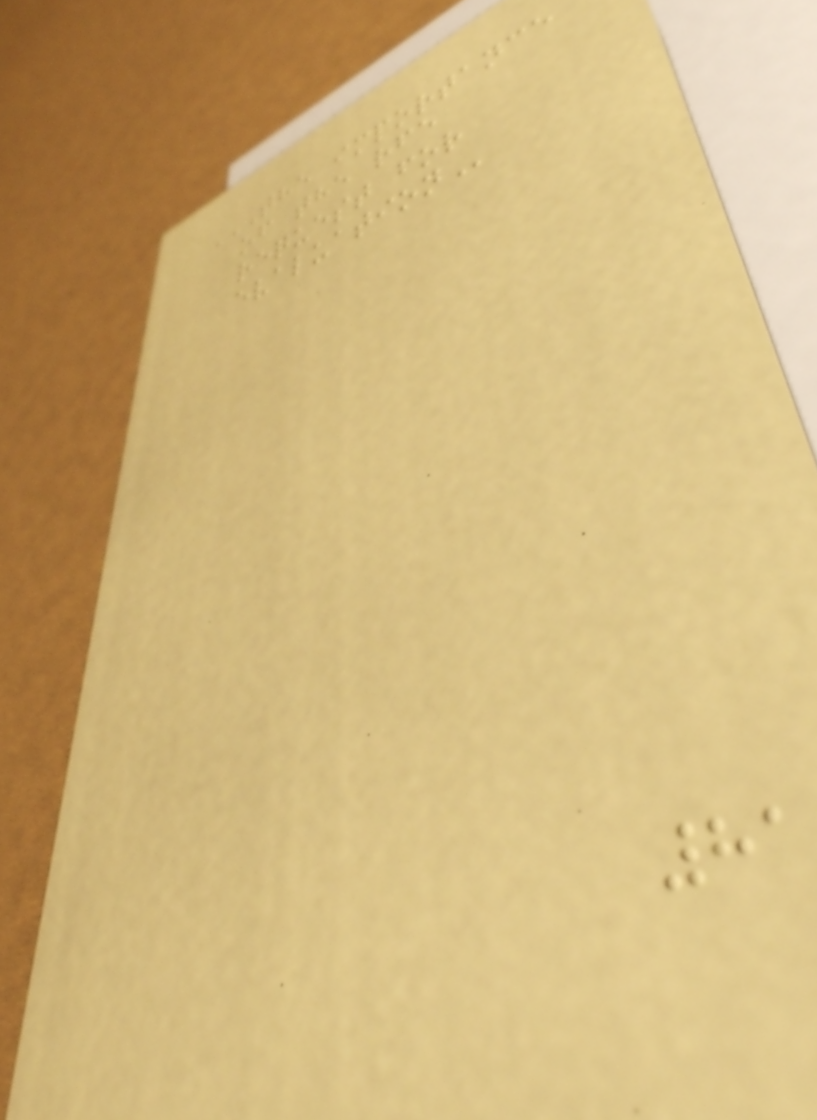THE IMPORTANCE
OF THE RFE
REQUEST FOR
EVALUATION
81
